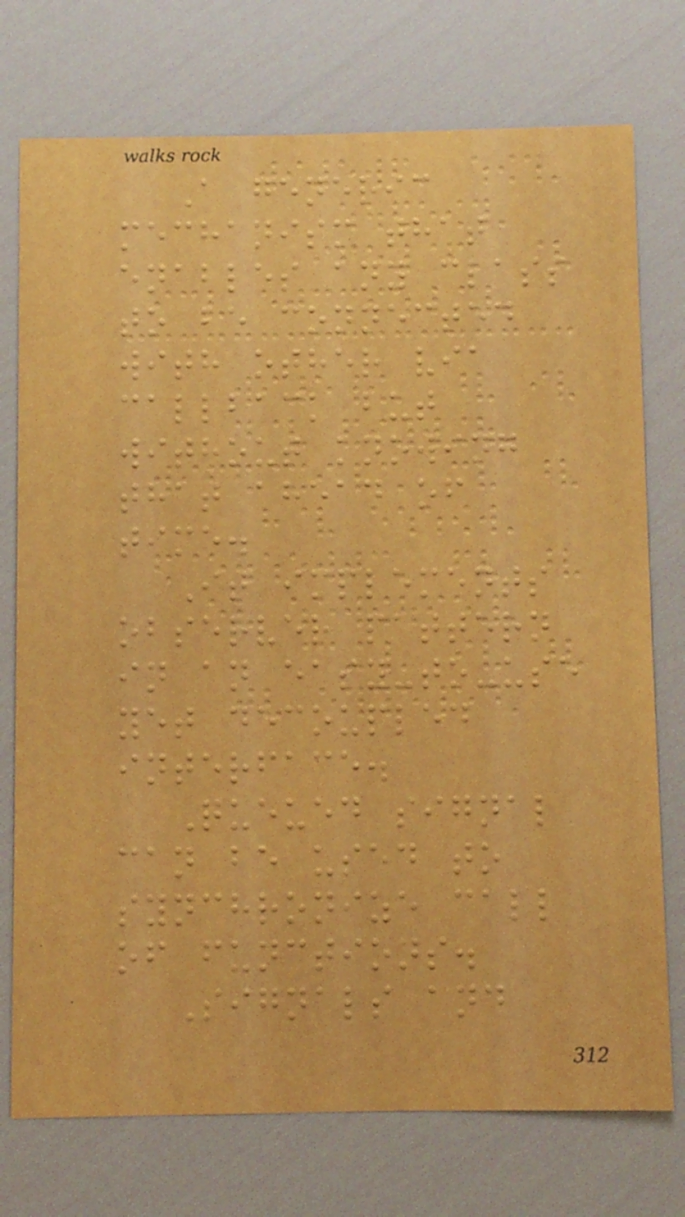A generic
mechanism that
enables any class
to be connected
with other via
callback but
without knowing
that ahead of
time.
It implements
observer pattern
in an easy-to-use
yet decoupled
interface.
Queued signal
can be used to
synchronize call
of functions.
Signals and
